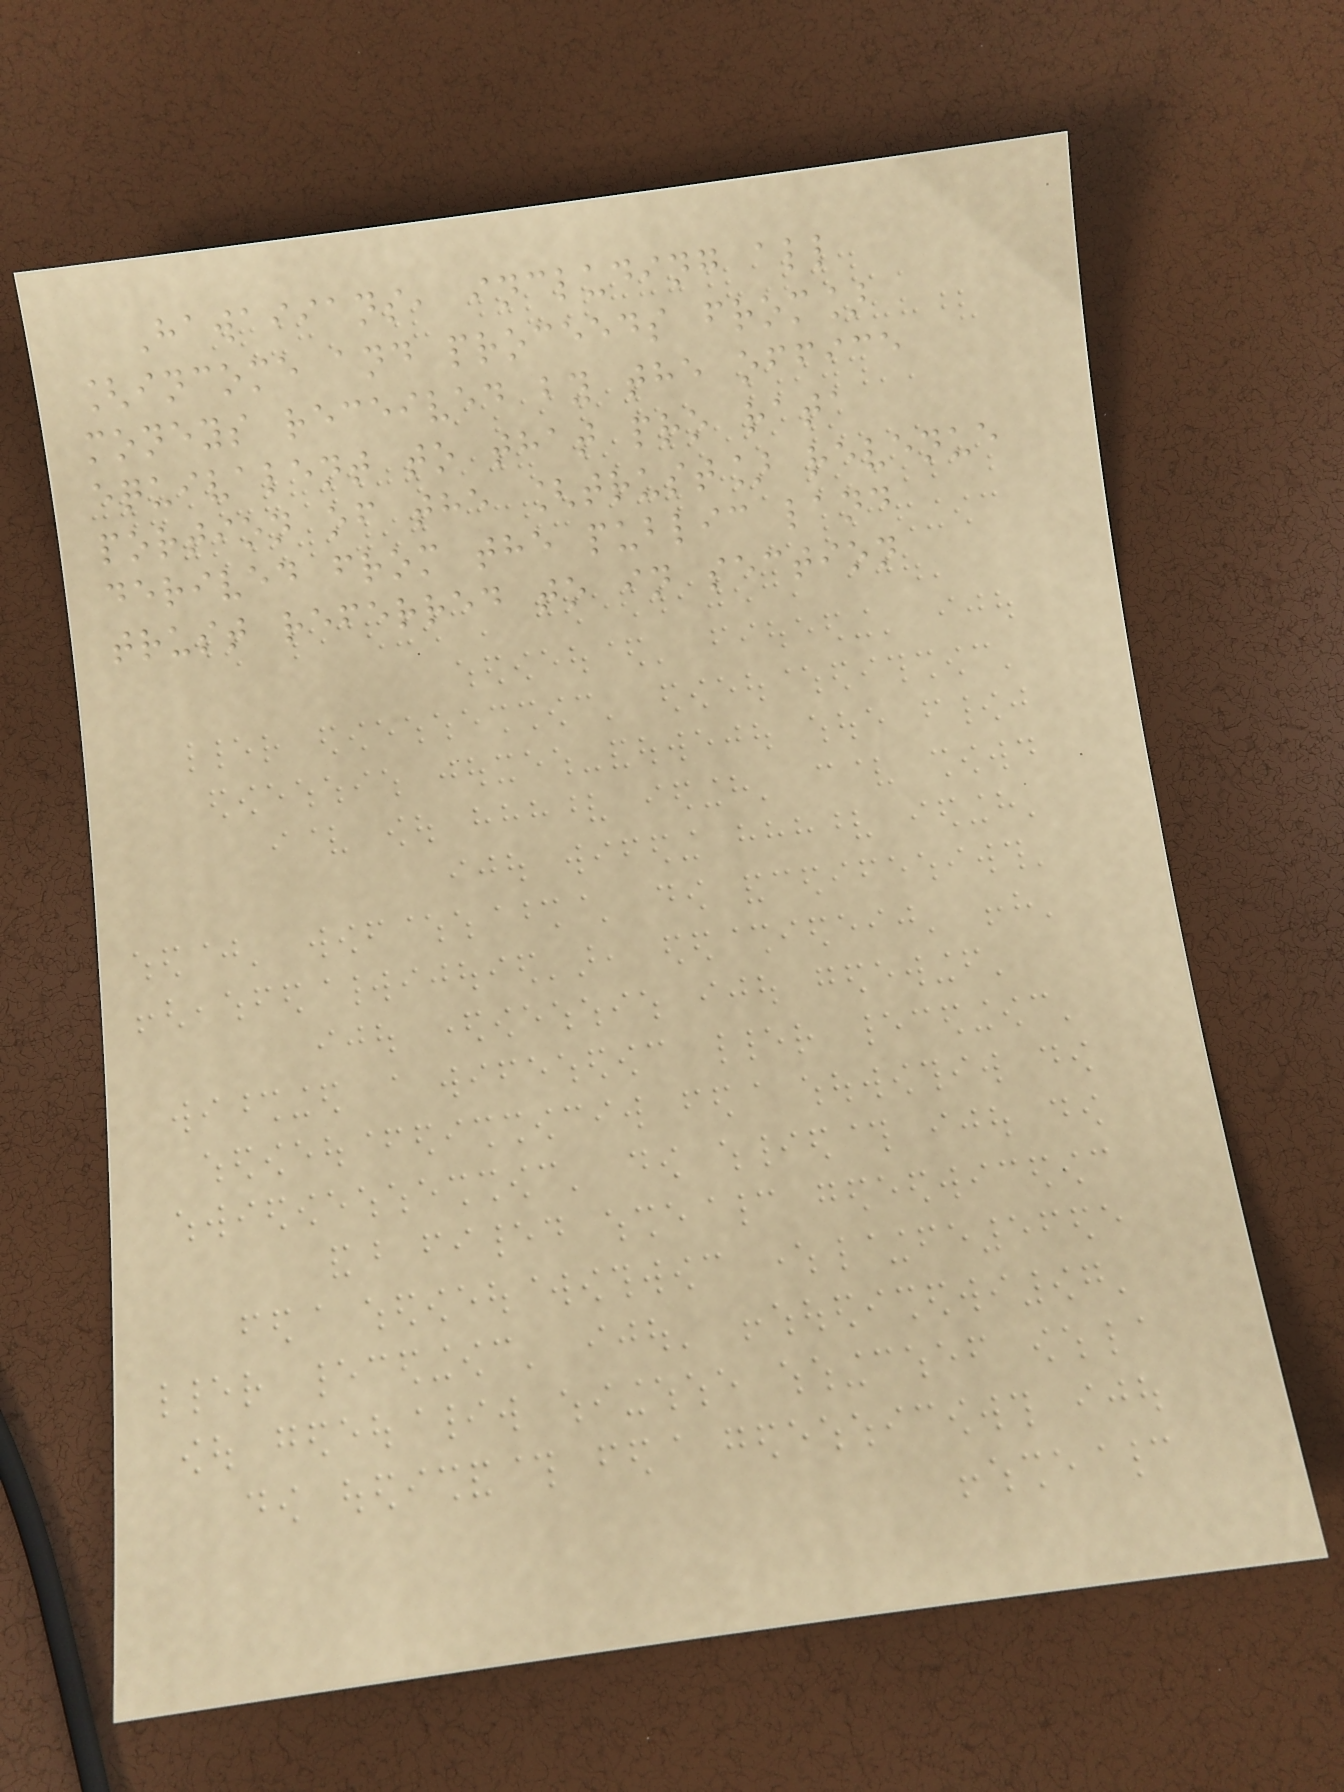Hawaiians, including all
[income and proceeds from]
moneys received by the office
equivalent to that pro rata
portion of the [trust] revenue
derived from the public land
trust referred to in section
